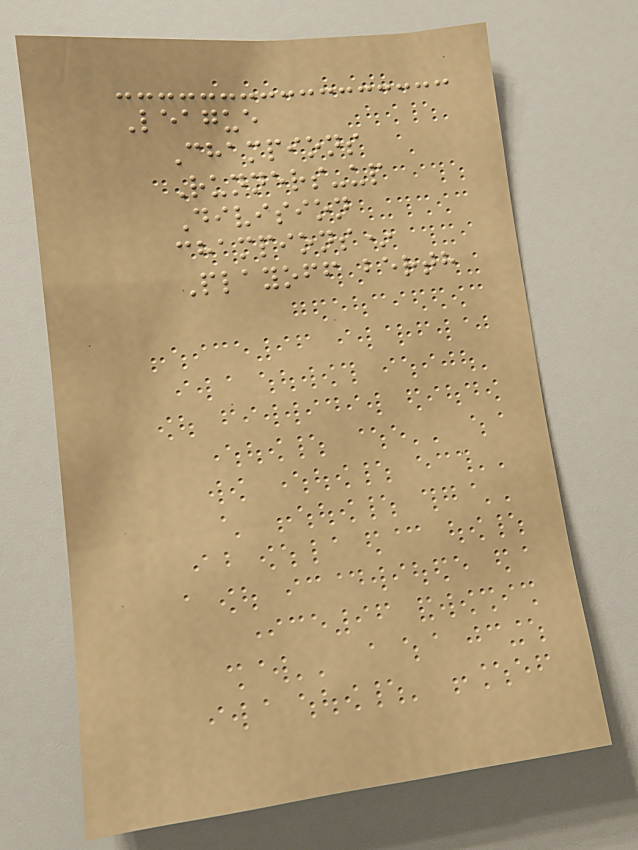League
Champions
Runners-up
Division
champions*
Playoff berth
